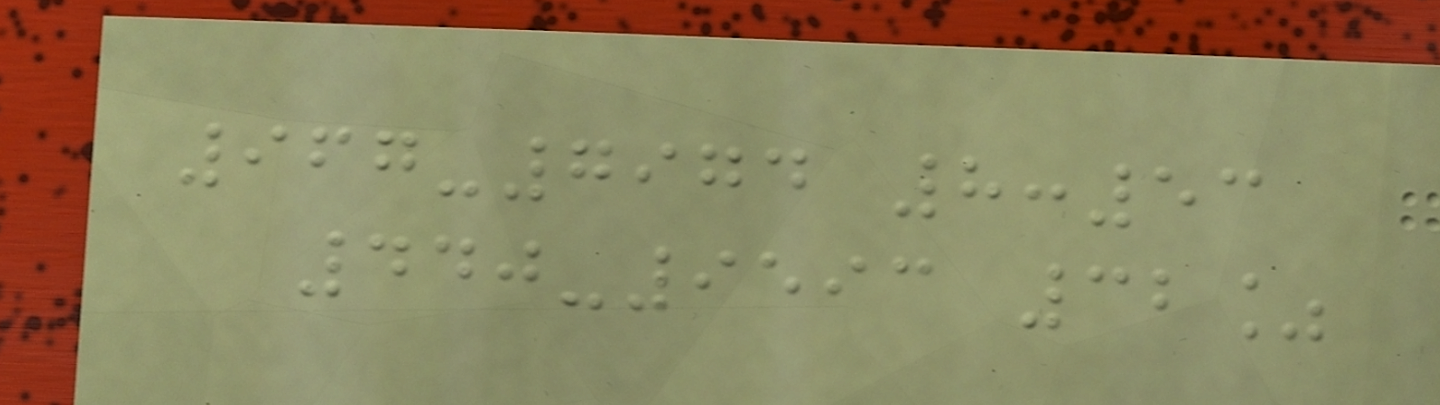967-7974 8:53
440-9593 32%
